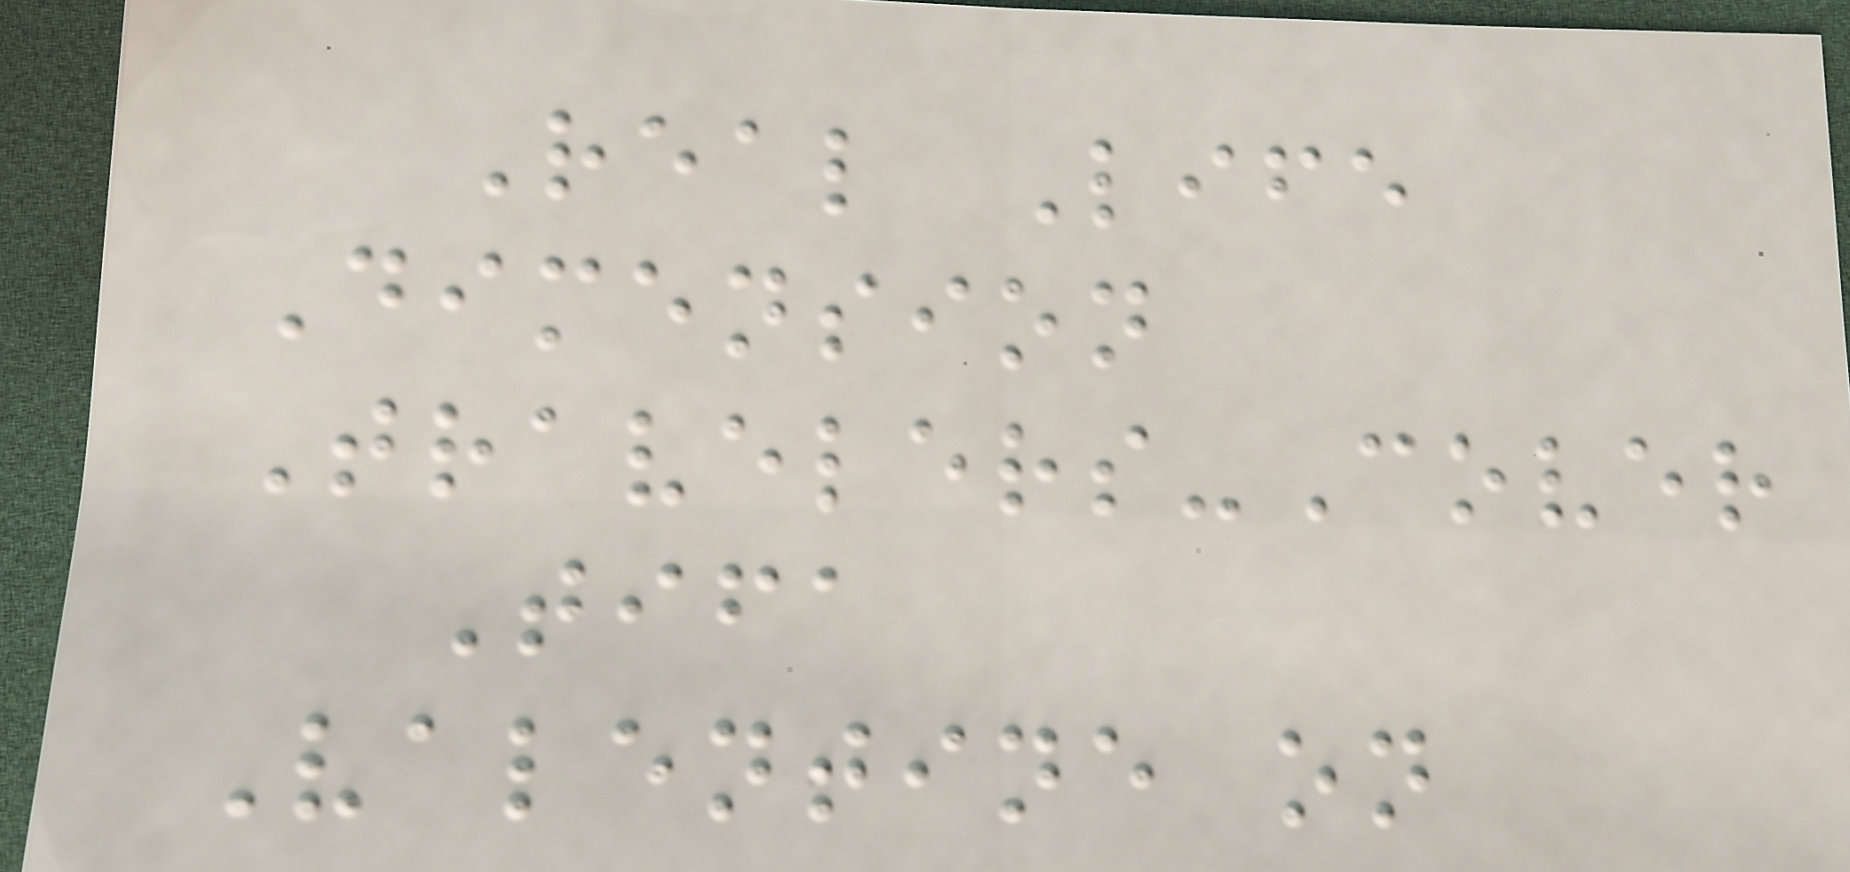Real Life
Dimension
Travelers-Cover
Tifa
Valentine on
